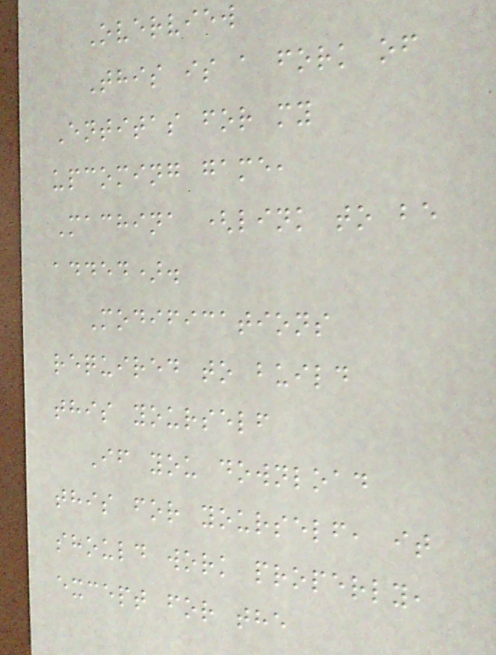Overview
This is a fork of
Entitas for my
upcoming game,
Machina (link to be
added).
Modifications
required to build
this yourself
If you download
this for yourself, it
should work properly,
except for the
